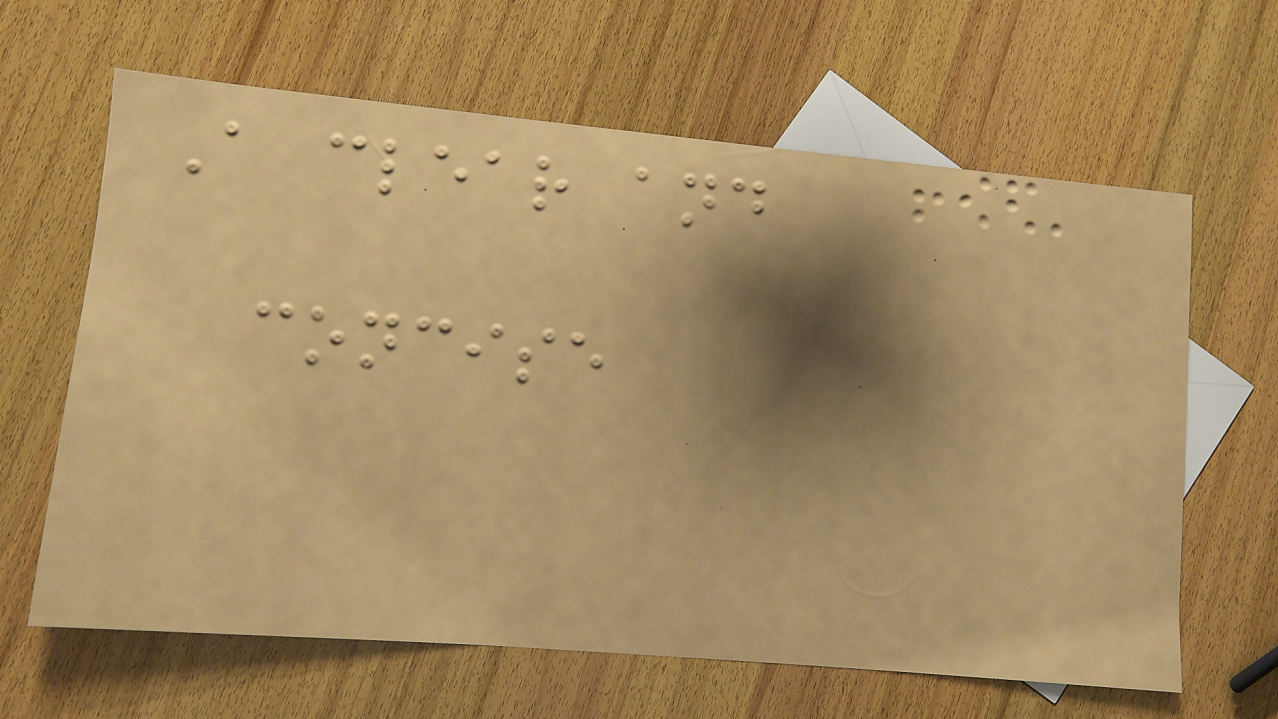A clear and
concise
